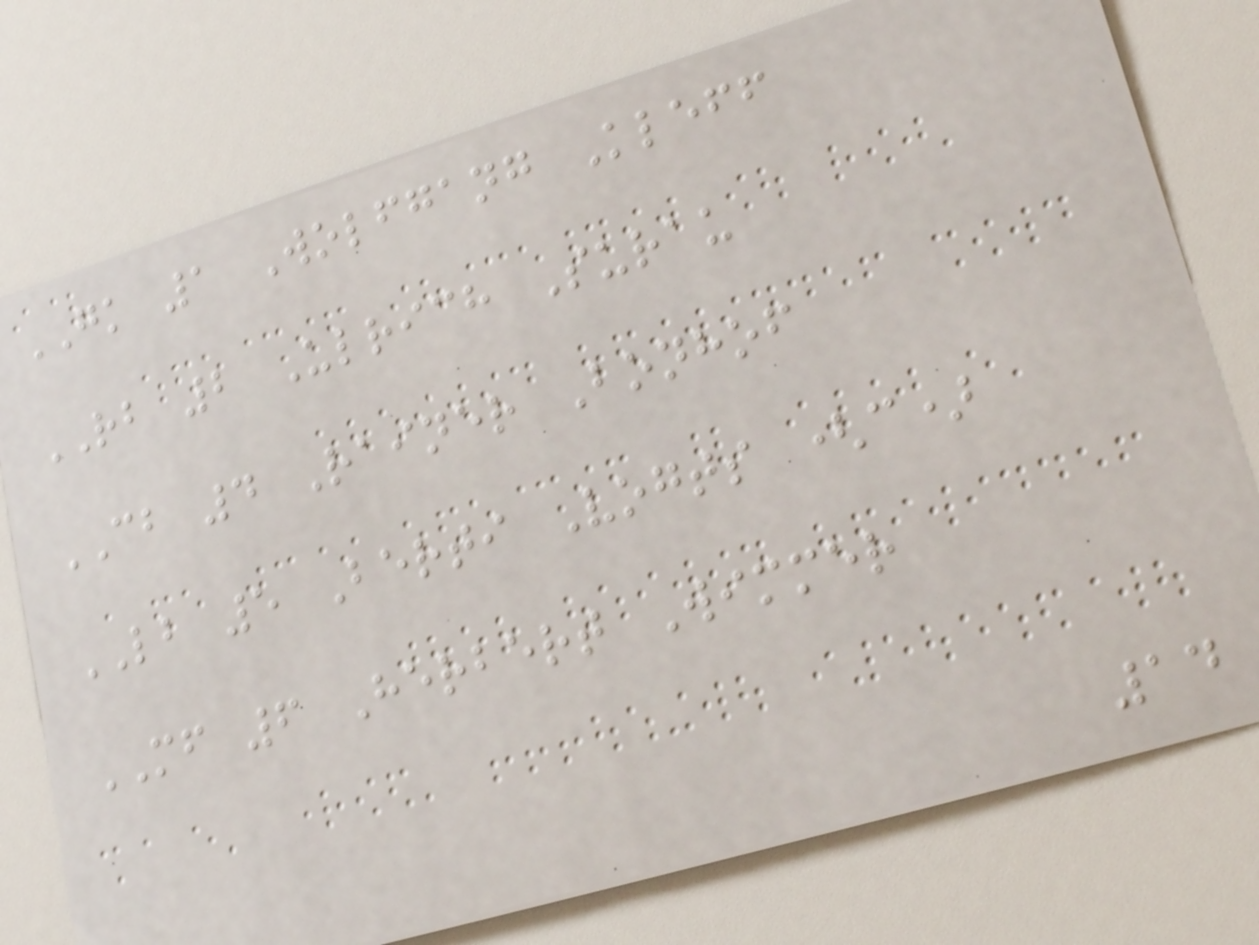GK 1 Wolfgang Kleff
RB 2 Ulrich Surau
CB 4 Rainer Bonhof
LB 5 Berti Vogts (c)
MF 6 Herbert Wimmer
14
